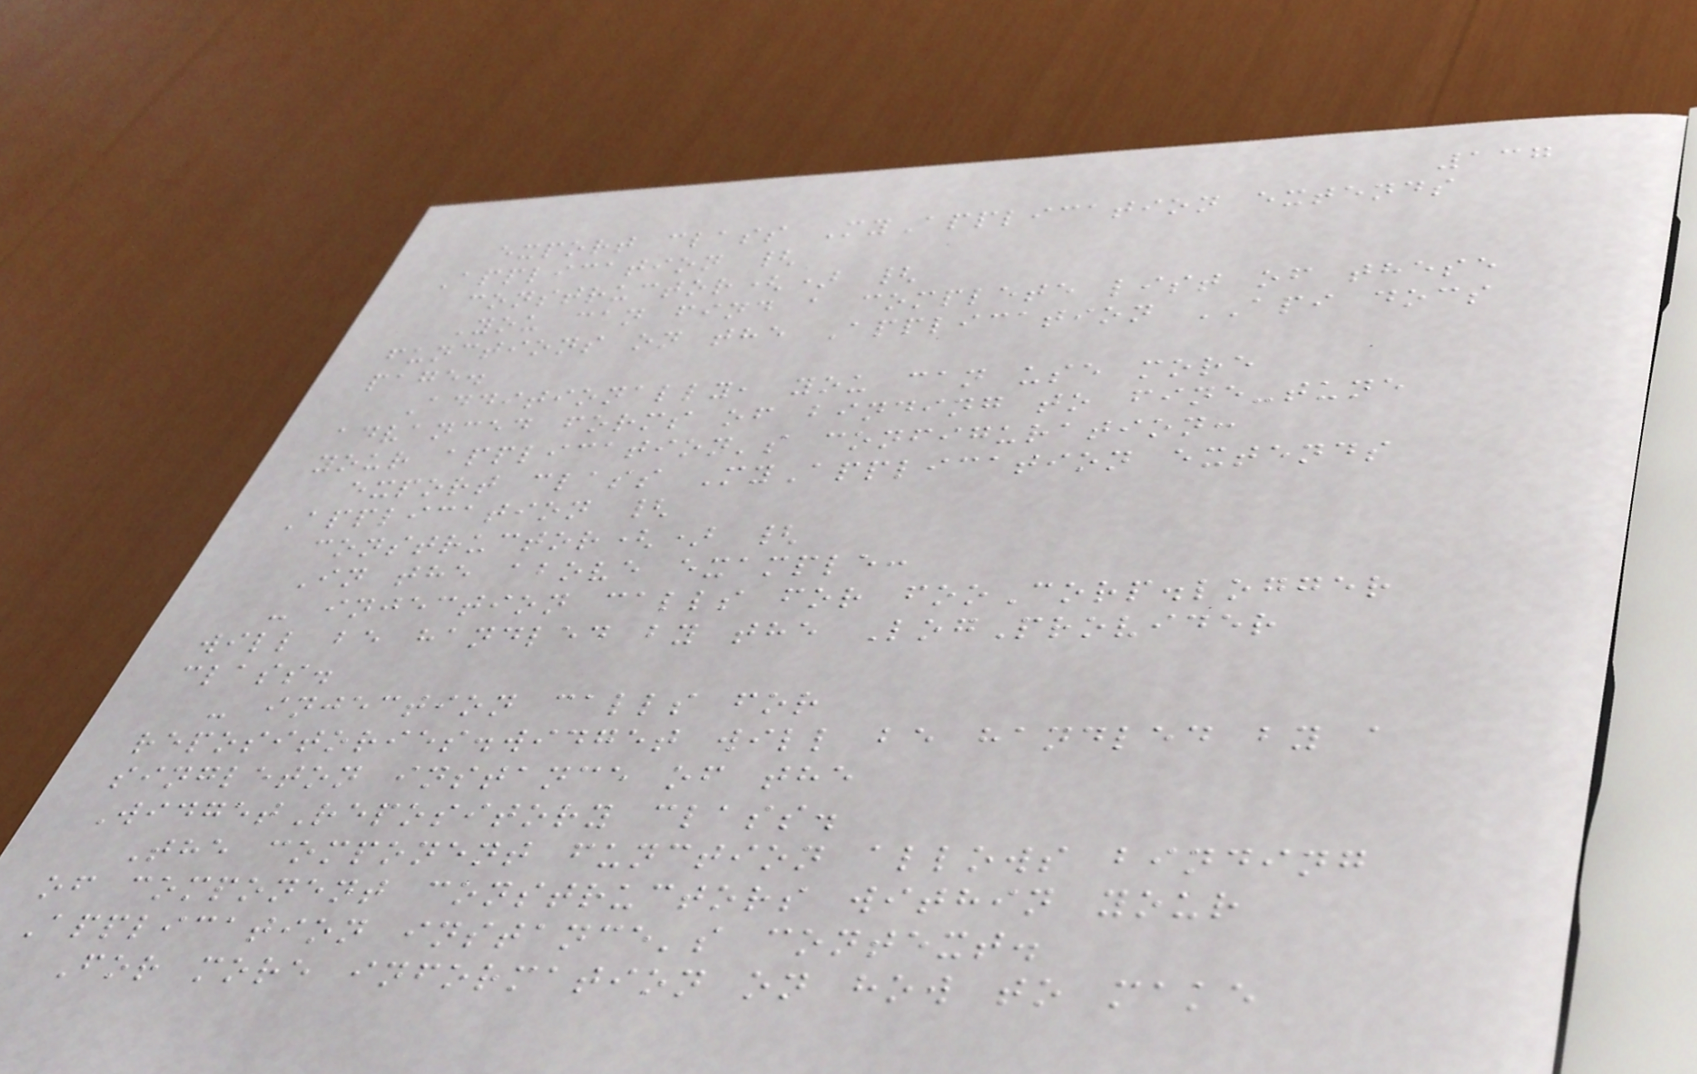137
export class MyApplication extends
Application {
constructor() {
You can find a complete list of these
functions on the Application API docs
page.
Additionally, you can use more
advanced forms of binding to fine-tune
your application's configuration:
export class MyApplication extends
Application {
constructor() {
In the above example:
- injection calls for fooCorp.logger
will be handled by the LogProvider
class.
- injection calls for
repositories.widget will be handled by a
singleton instance of the
WidgetRepository class.
The component function allows binding
of component constructors within your
Application instance's context.
For more information on how to make
